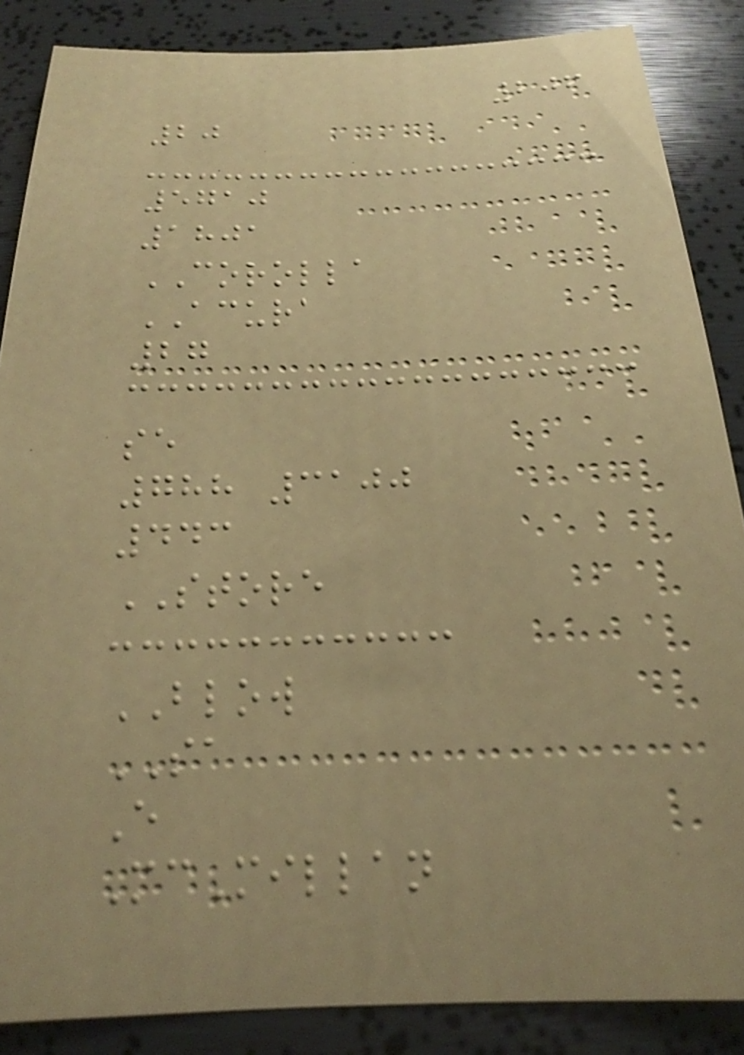206
20
5710
1801
COROLLA
ACURA
27
se
788 3100
443
STORE
BLOW
SA
E
McMillan
